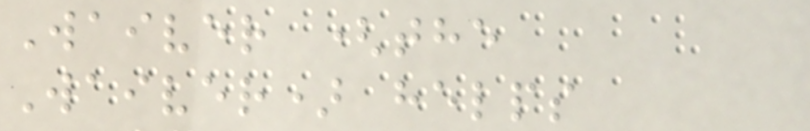Waiver (the
Waiver) helps
